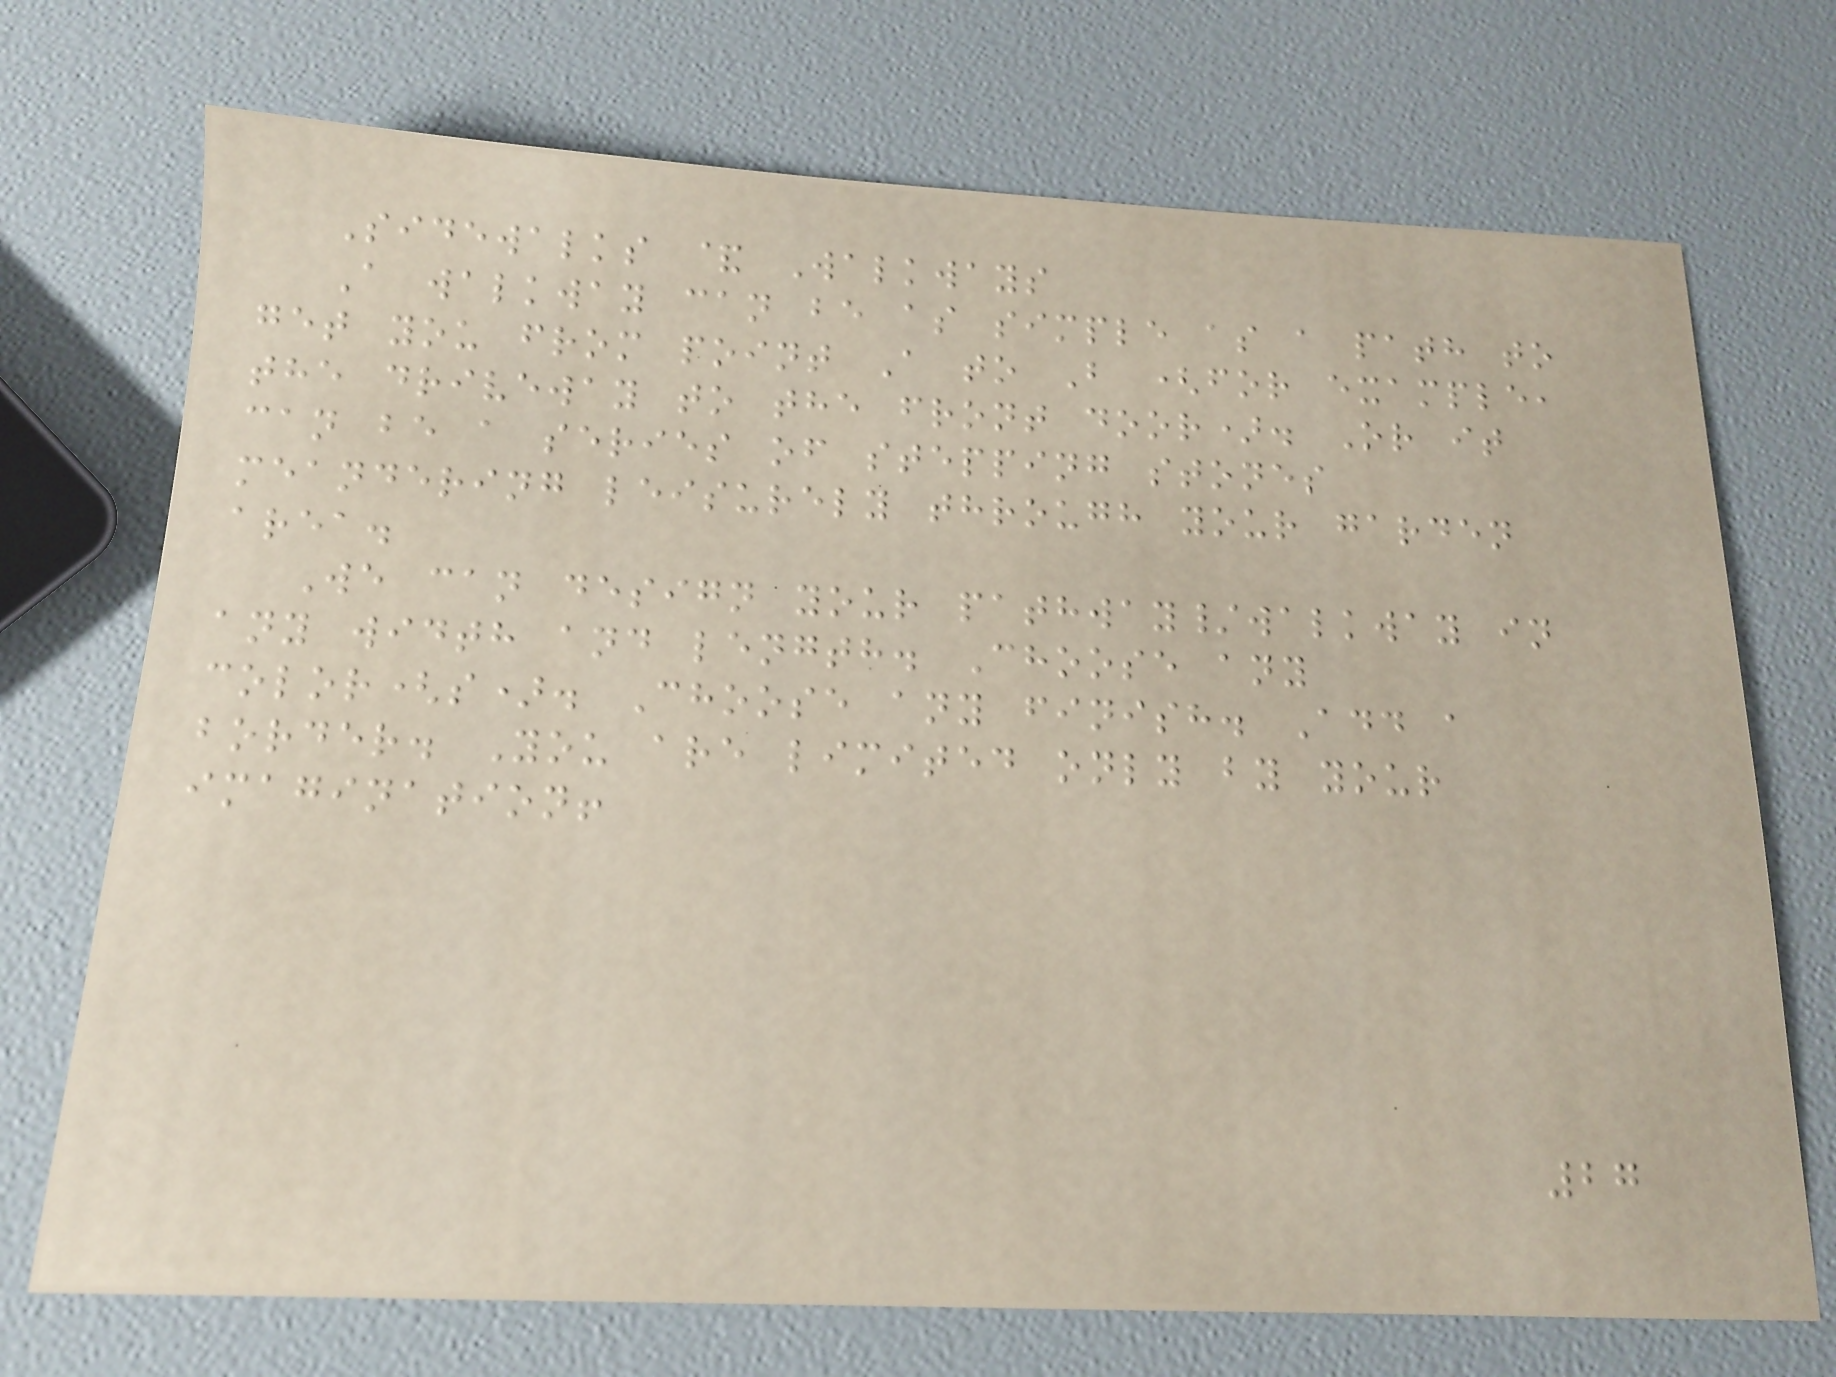Sidewalks & Walkways
A walkway can be as simple as a path to
get you from point A to B (for example,
the driveway to the front door). Or it
can be a series of stepping stones
meandering leisurely through your garden
area.
We can design your pathway/walkway in
any width and length. Choose any
color(s). Choose any finish. Add a
border. You are limited only by your
imagination!
27
